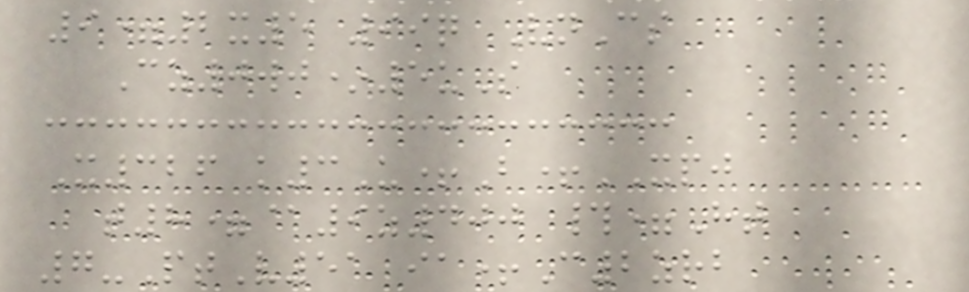9=2x5 99q VnCs
Cz0wj*5uS
X326 k3U+B+XPJ
t8=@9z400 #=Ht
7-PtV51 ia+C2zrb
